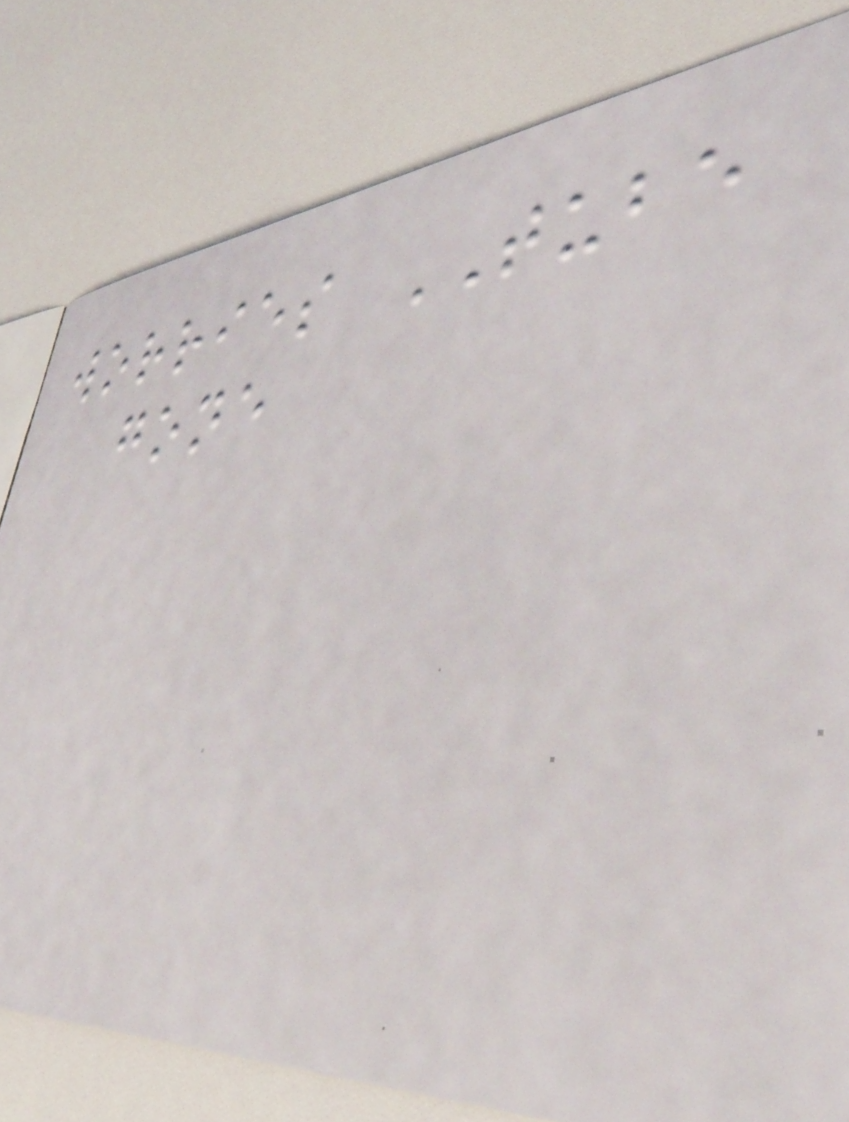worries TUBE
gone
